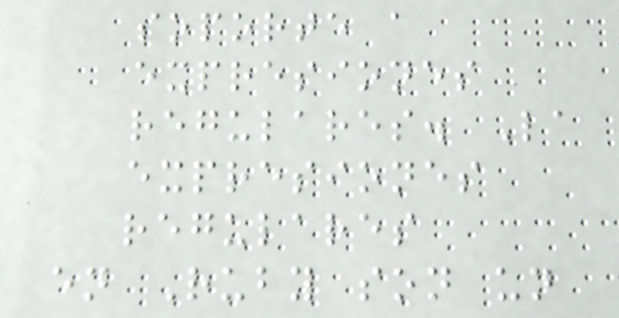soporte a
expresiones
regulares. La
expresiones
regulares
en Ruby son un
